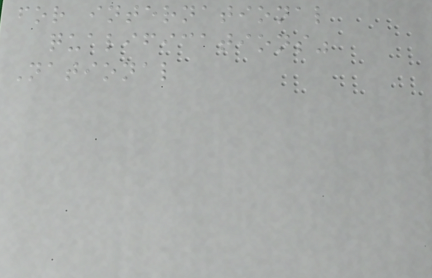for international
qualifications"
National
